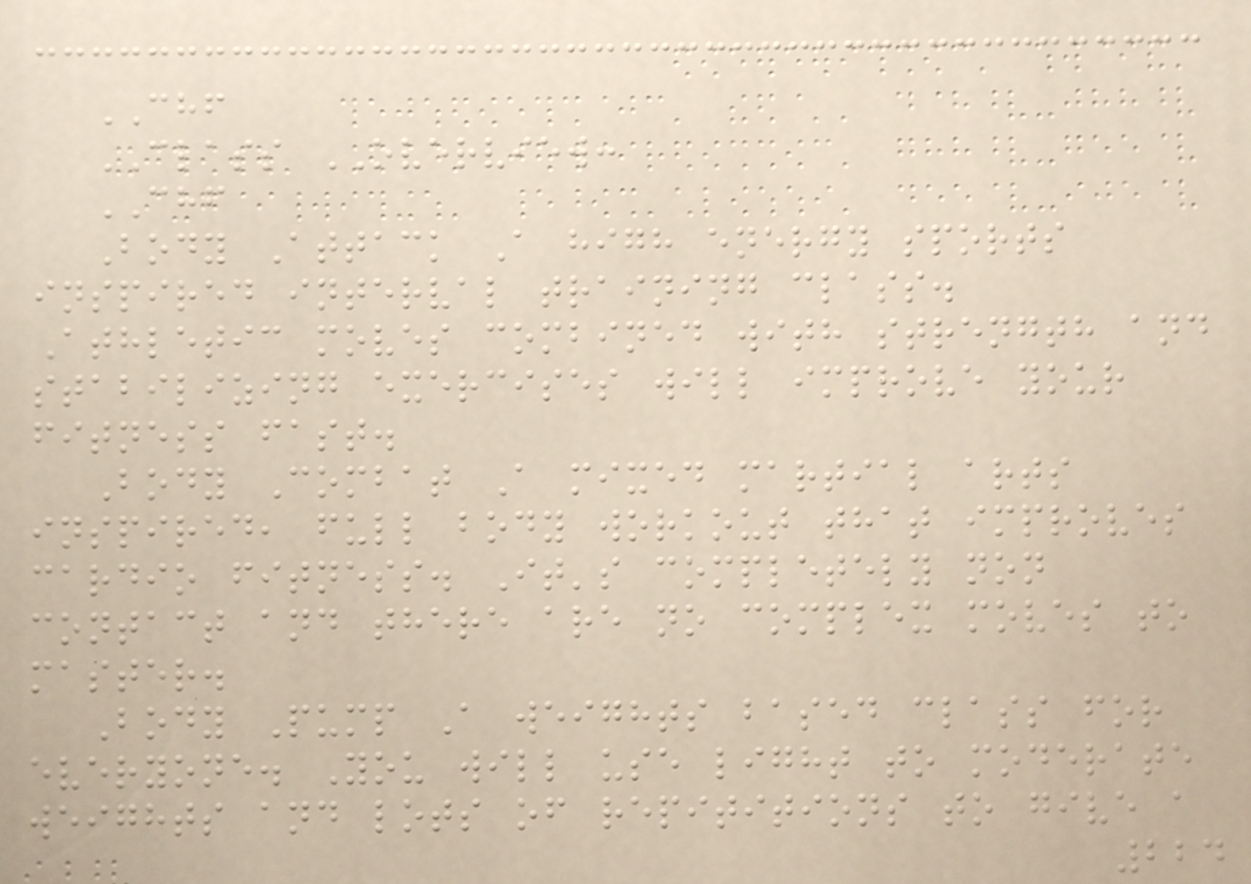CHF
CLASS OVERVIEW:
CHF
Body Attack A high energy sports
inspired interval training class.
Athletic moves combined with strength and
stabilizing exercises will improve your
fitness fast.
Body Combat A mixed martial arts
inspired, full body workout that improves
cardio fitness. It's completely non
contact and there are no complex moves to
master.
Body Pump A weights based class for
everyone. You will use light to moderate
weights and lots of repititions to give a
224
